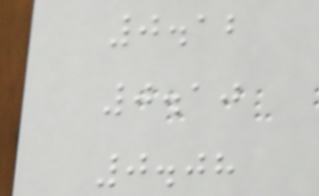0.12
0.10
0.08
